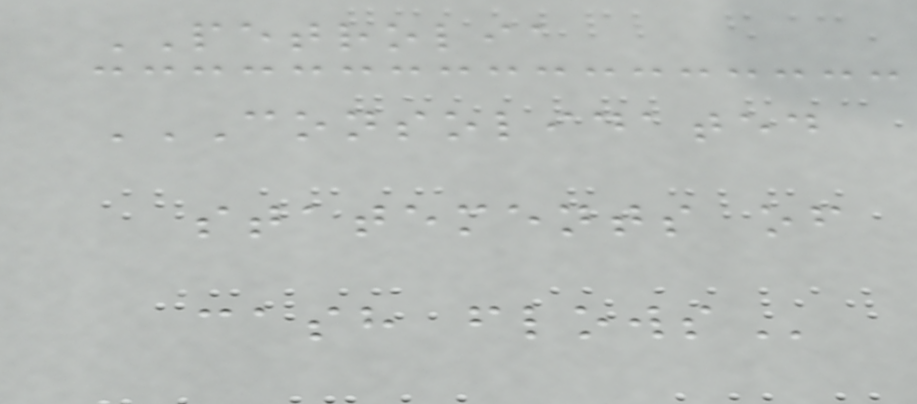PETROLIA
CONSOLIDATED
STATEMENTS OF
CASH FLOWS
